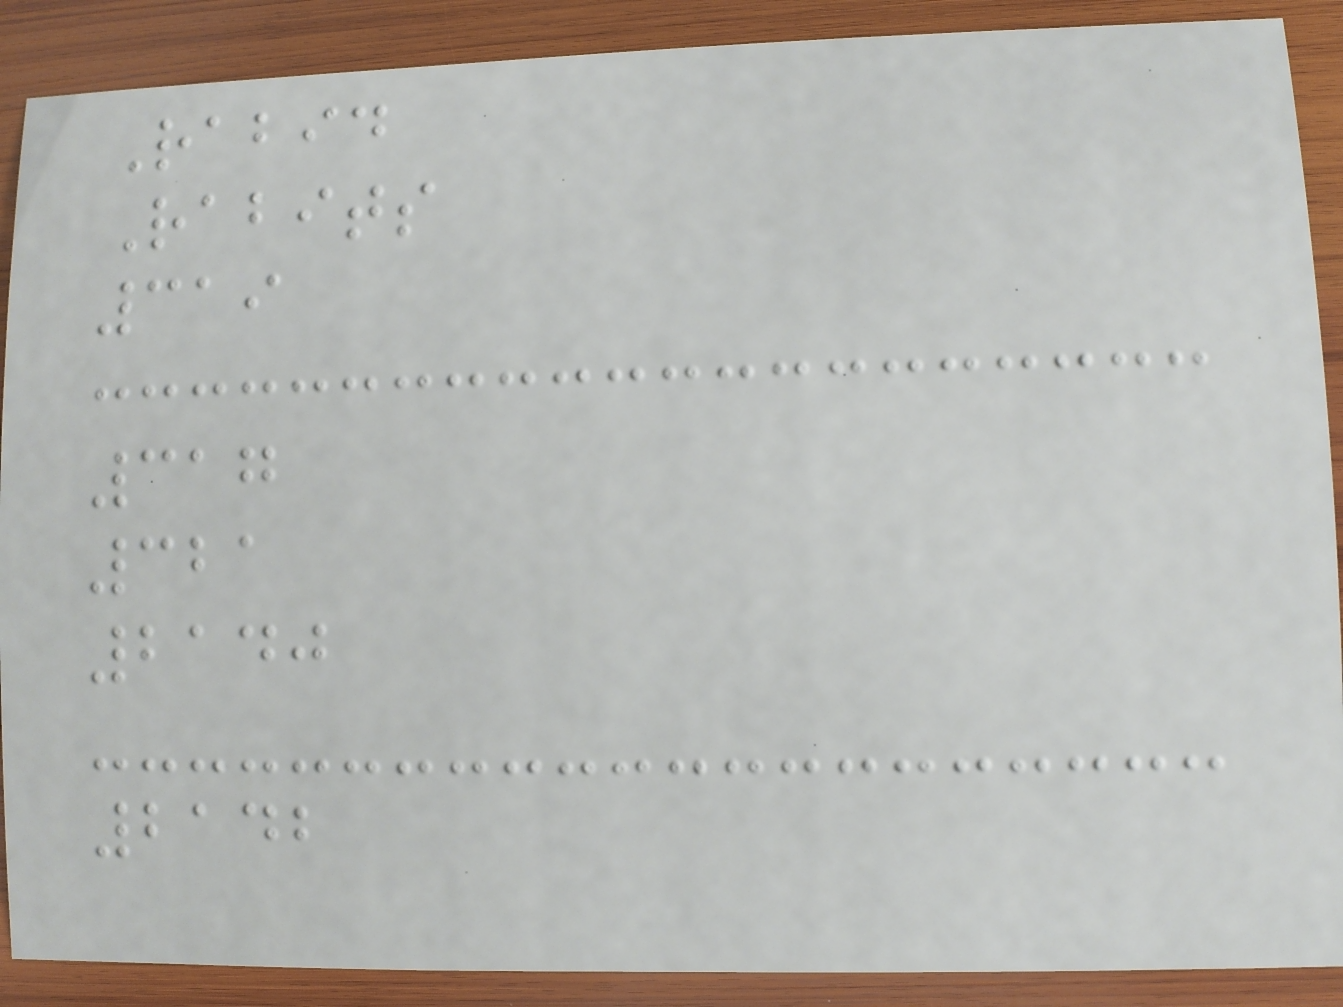Rabid
Rabits
319
317
321
2140
2142
